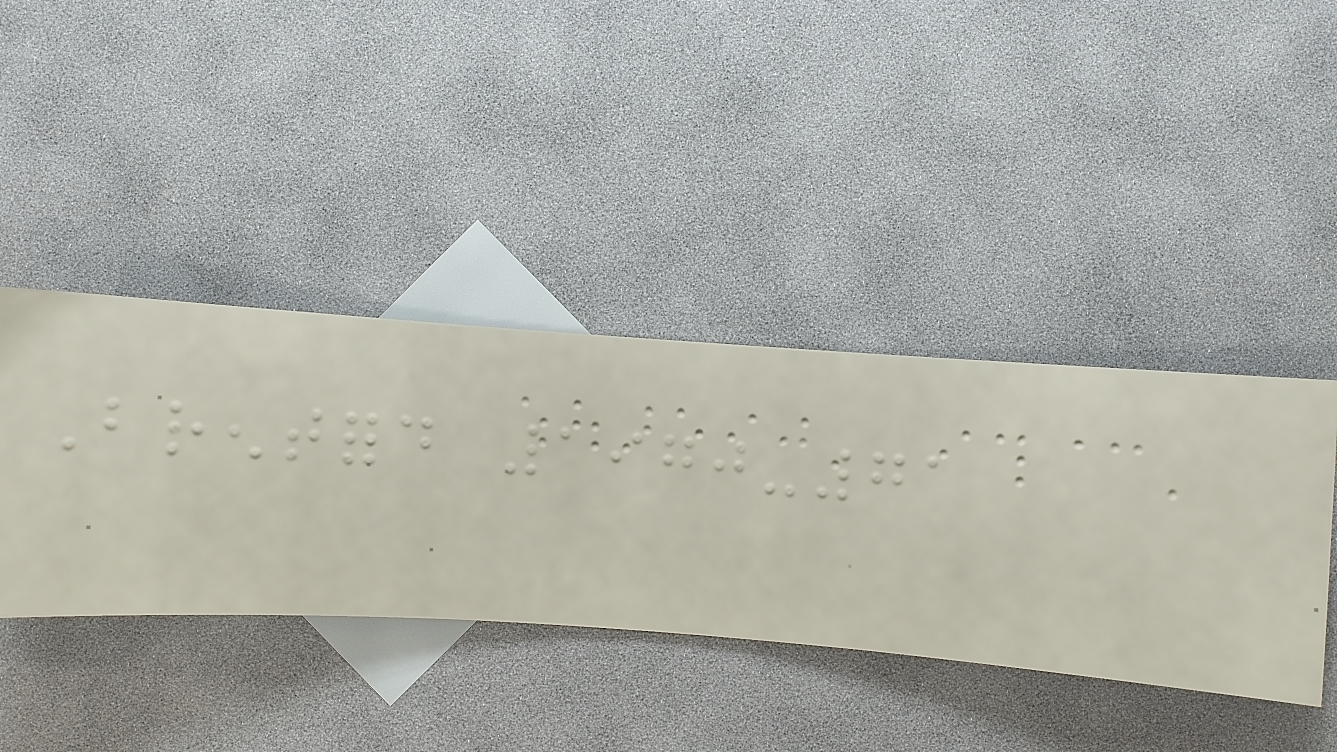Brentford 1970-71
